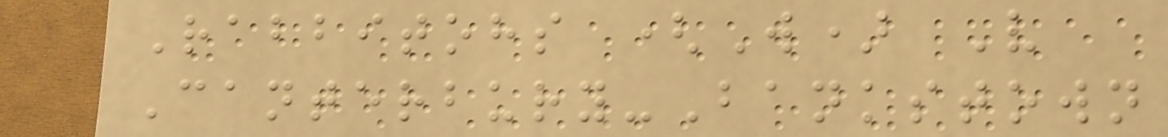Rabbitohs (W) V
Canterbury-Bankstown
